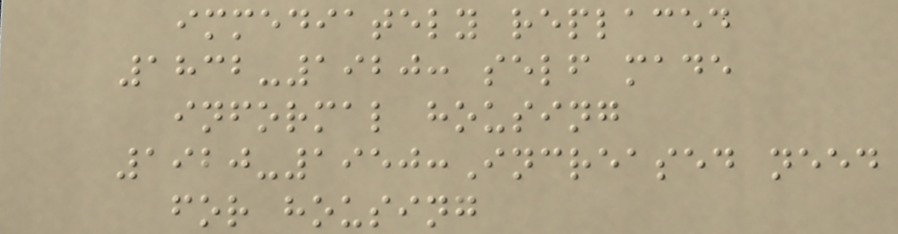immediately replaced
1832-1920: self made
informal housing
1920-1950:Increased need
for housing
